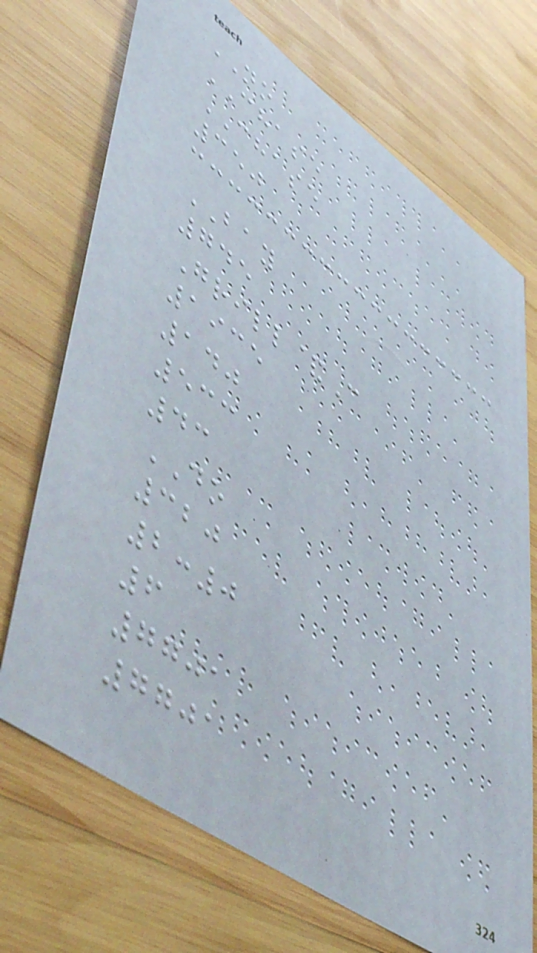NO
CHASE
CHASE
350
BAY
745
Grill&C
1935
140
533
43
DO
320
2:0
6
7701
7701
